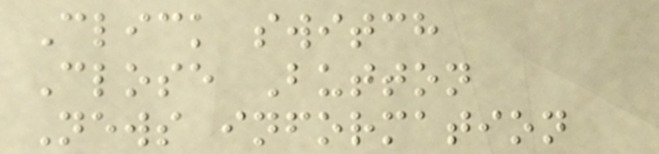Click switch
Close Button
News information
